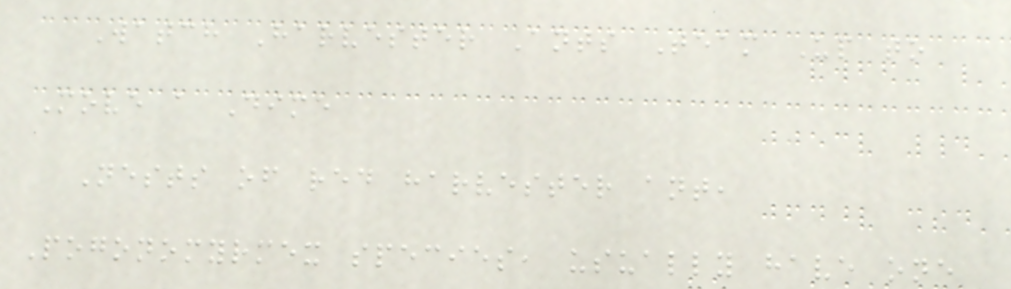Watch Harvester Ants Team Up to
Move a Dime
Nests of red harvester ant,
Pogonomyrmex species, usually have one
